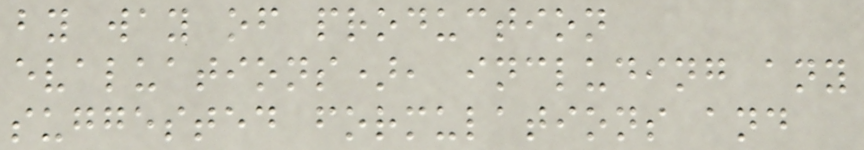by way of production
evaluations), including any
suggested formulations and
